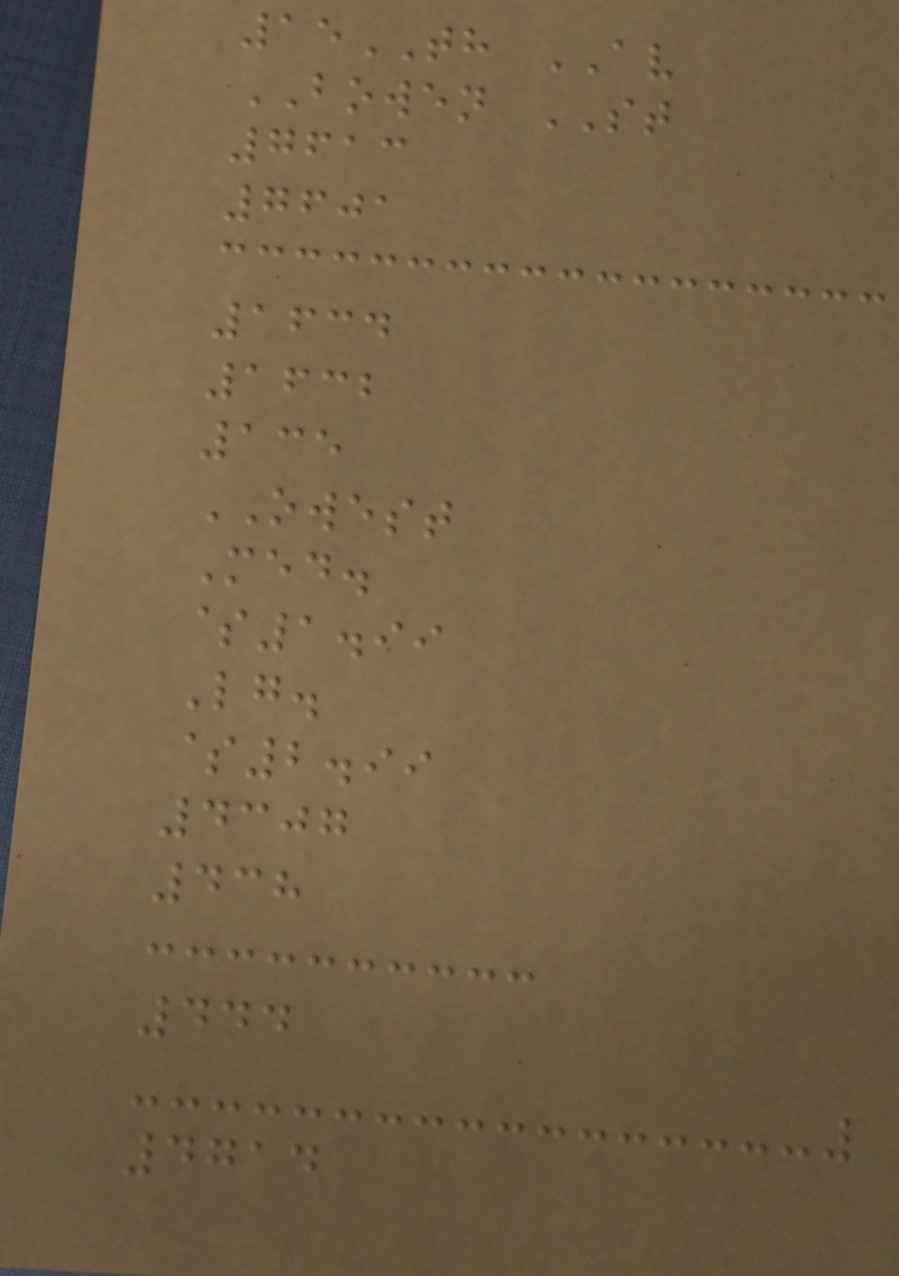15TH AV
BOWEN ST
7613
7601
1634
1632
135
OWEST
Med.
$1.99
Lg.
$2.99
4307
438
444
4714
